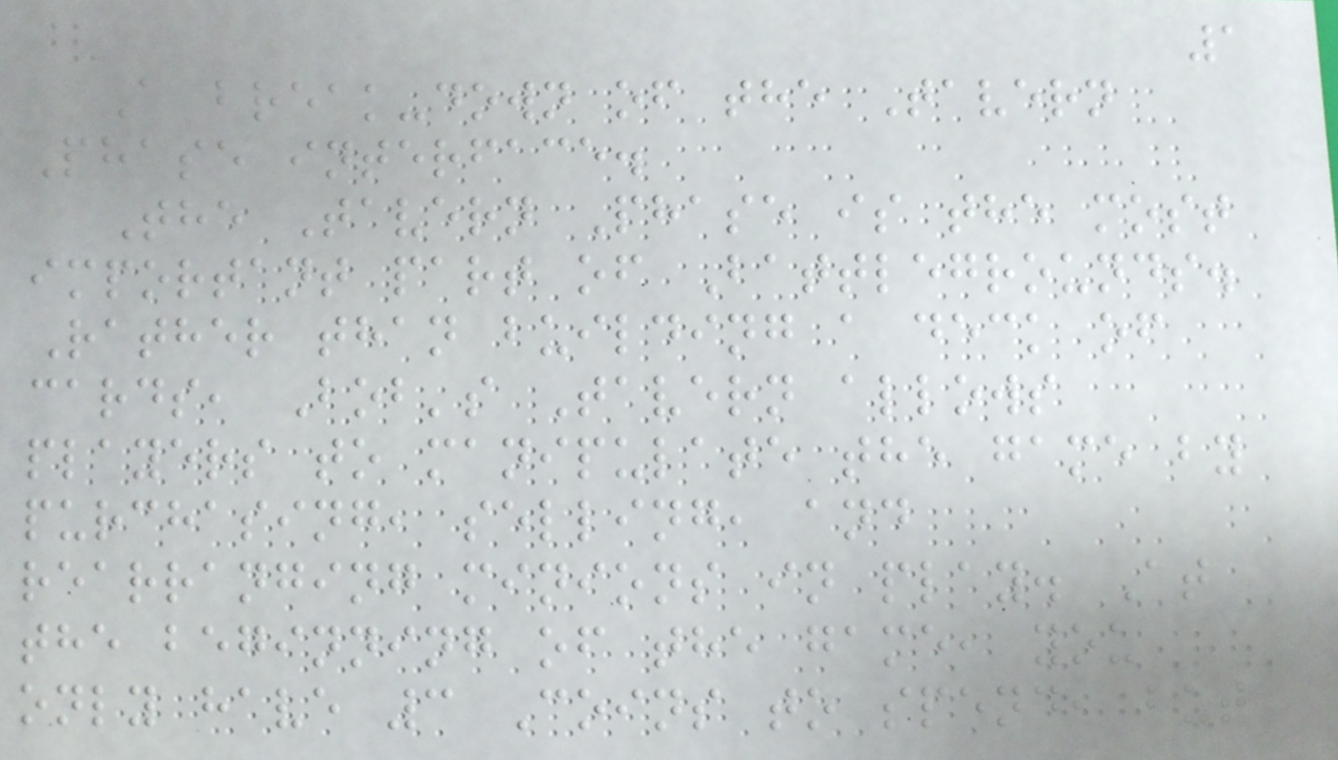1
A break-down of the Tavern
Phase interface.
The Tavern Phase is the most
important part of Battlegrounds.
Rather than building a deck of
cards, Bob's Tavern allows
players to manipulate the game by
purchasing, selling, and
rearranging minions in play. At
the beginning of the game, you
only have 3 Coins to spend, but
